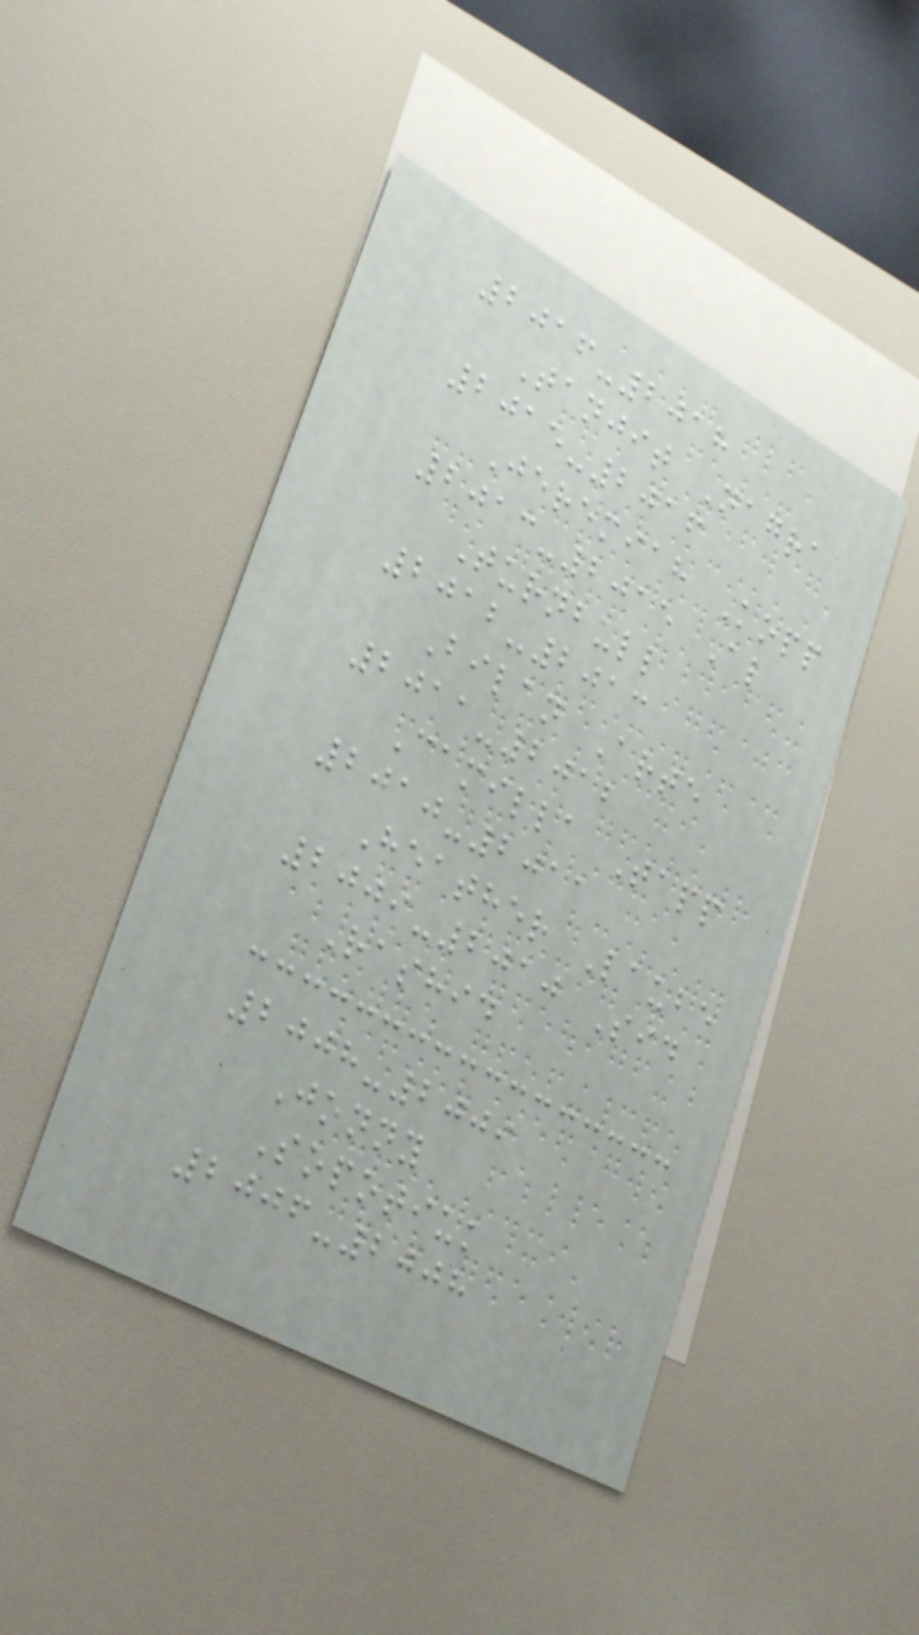2016-2018
Tanjit Nagra
2015-2016
Jeremiah Kopp
2013-2015 Al
Turnbull
2012-2013
Bilan Arte
2011-2012
Camilla Tapp
2010-2011
Heather Laube
2009-2010 Sid
Rashid
2008-2009
Jonny
Sopotiuk
2006-2008
